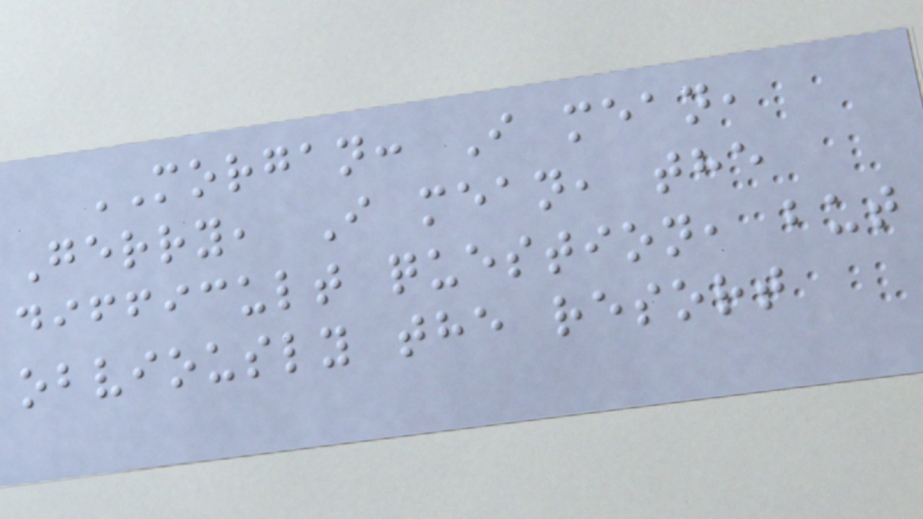MORGAN: I mean,
Gerry, I mean, the
difficult question, but
obviously the resort
